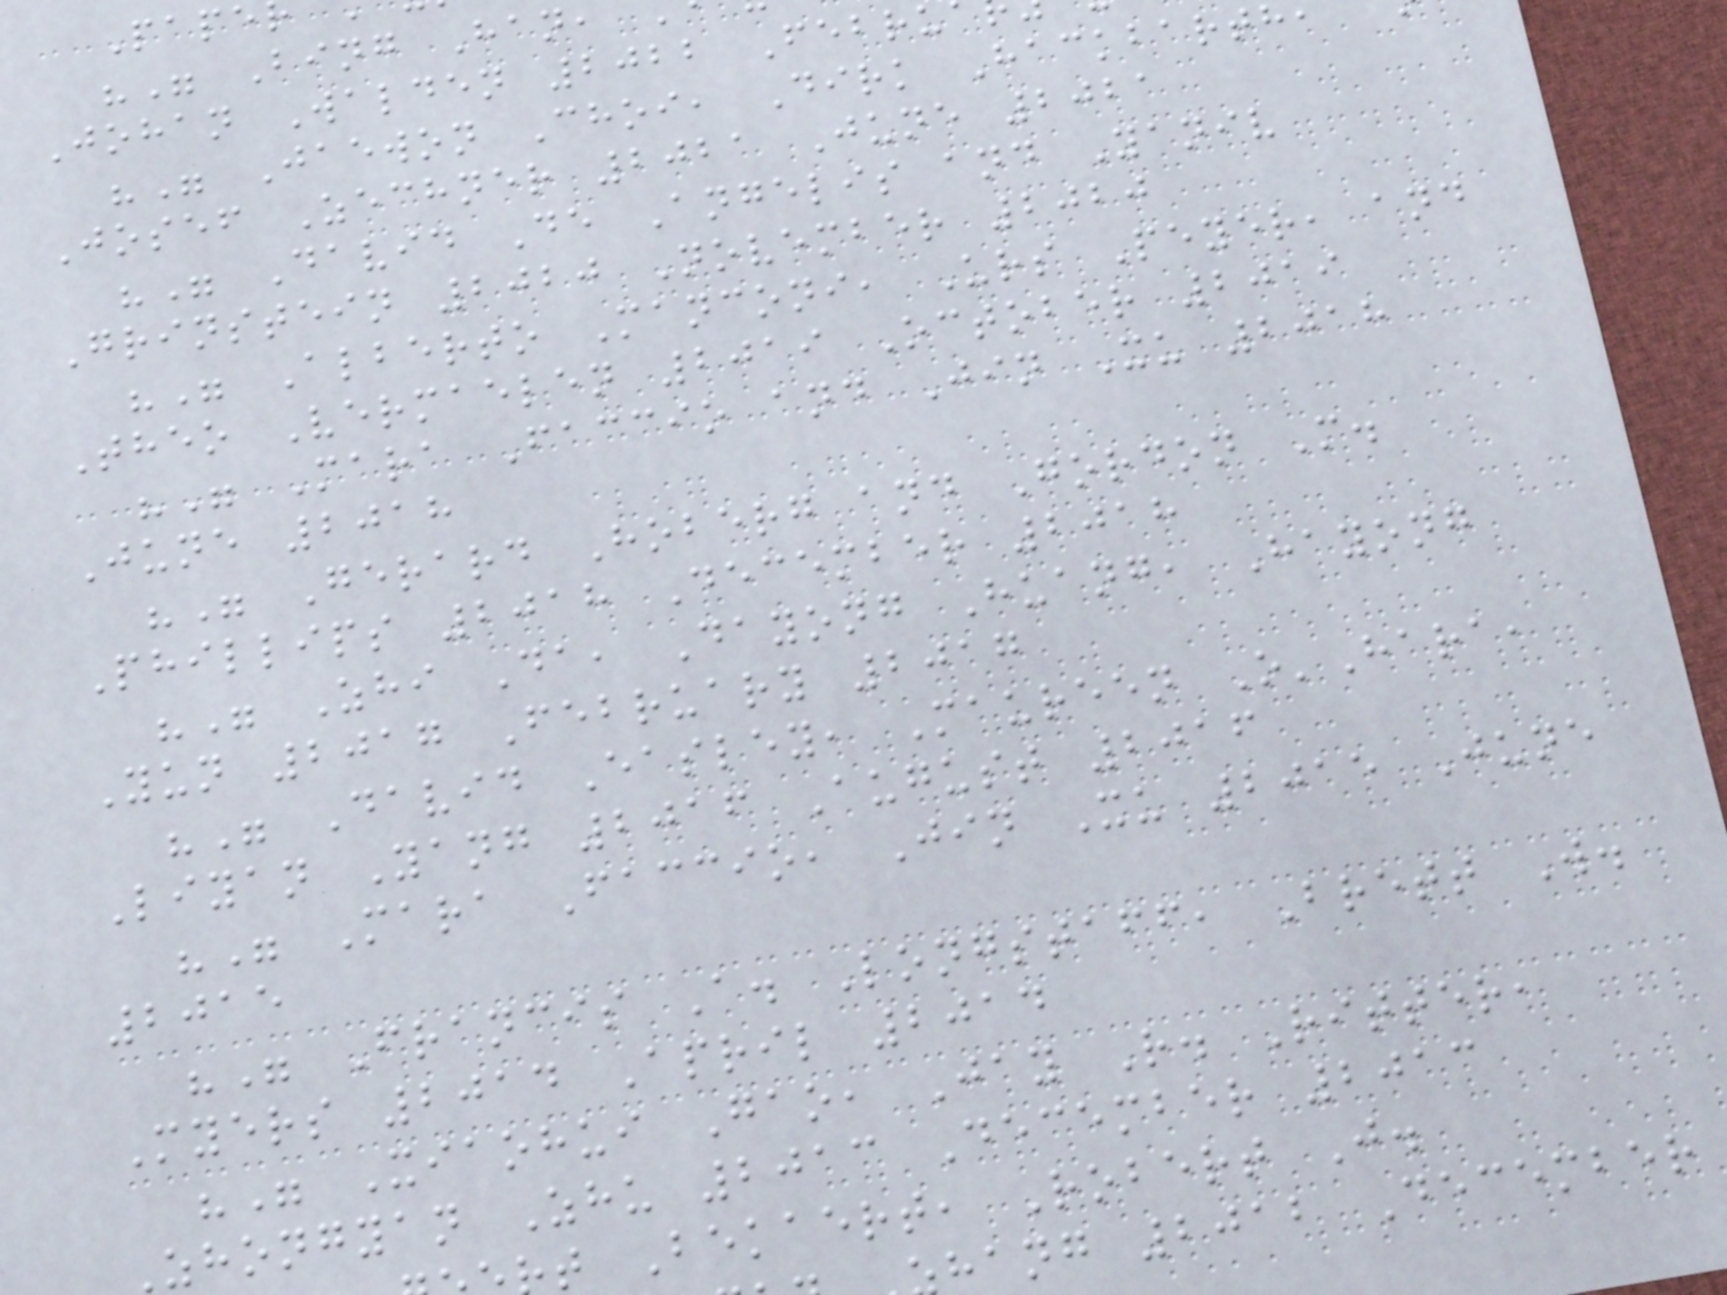"" Bing Han,
Johan Walden 2022 Febru
"" Jaewon Choi, Dirk Hackbarth
Josef Zechner 2021 June 2021
"" David De Angelis and Yaniv
Grinstein 2020 November 2020
"" Alberto Manconi, Urs Peyer, and
Theo Vermaelen 2019 October 2019
"" Mara Faccio and Jin Xu 2018
June 2018
"" Gerard Hoberg and Gordon M.
Phillips 2018 December 2018
"" Zhi Da, Dayong Huang, Hayong
Yun 2017 February 2017
"" David Easley, Maureen O'Hara,
Liyan Yang 2016 August 2016
"" Mara Faccio, Jin Xu 2015 June
2015
"" Francis A. Longstaff, Brett W.
Myers 2014 April 2014
"" Xiaohui Gao, Jay R. Ritter,
zhongyan Zhu 2013 December 2013
t Bekaert, Robert J.
hang 2012 December
